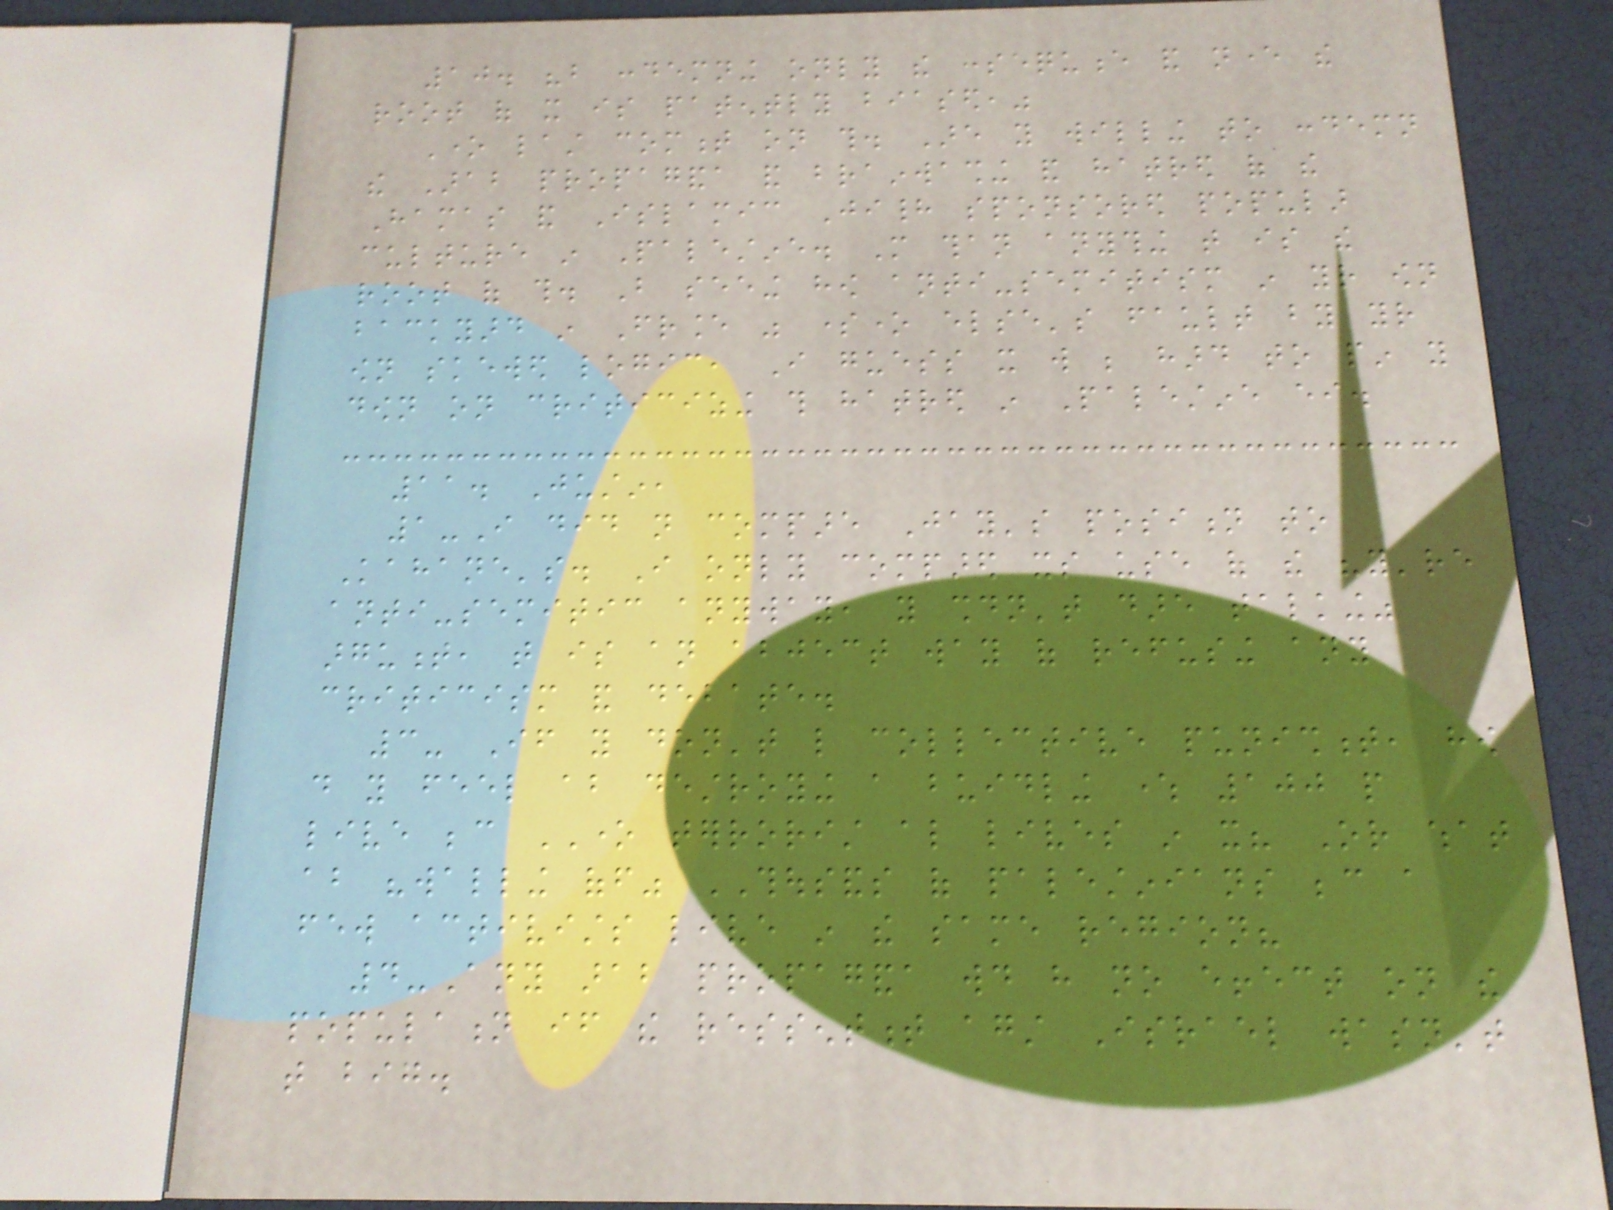10. "but condemning only the consequence and never the
root of it is patently biased,"
One last comment on this. Are you willing to condemn
the Arab propaganda and brainwashing and hatred of the
Hamas and Islamic Jihad sponsored popular
culture in Palestine. More than anything that is the
root of this. But seeing how anti-semitism in your own
backyard in France was someone else's fault by your
own skewed logic, I guess it will be hard to pin you
down on criticizing this hatred in Palestine either.
11. Justin,
1-I did not compare Jay's position to
Kahane's. I only compared its use of the "you're
anti-semitic anyway, you shouldn't dare talking"
argument, that is an abject way of refusing any
criticism and debate.
3- If you don't like collective punishment, how
do you feel about destroying a buidling where 100 people
live because ONE terrorist also lives in it? Or what
about "walling off" THOUSANDS of palestinians because a
few activists live in the same region?
4-Any arab propaganda would have no effect on the
population if the ressentment against Israel wasn't
that big.
